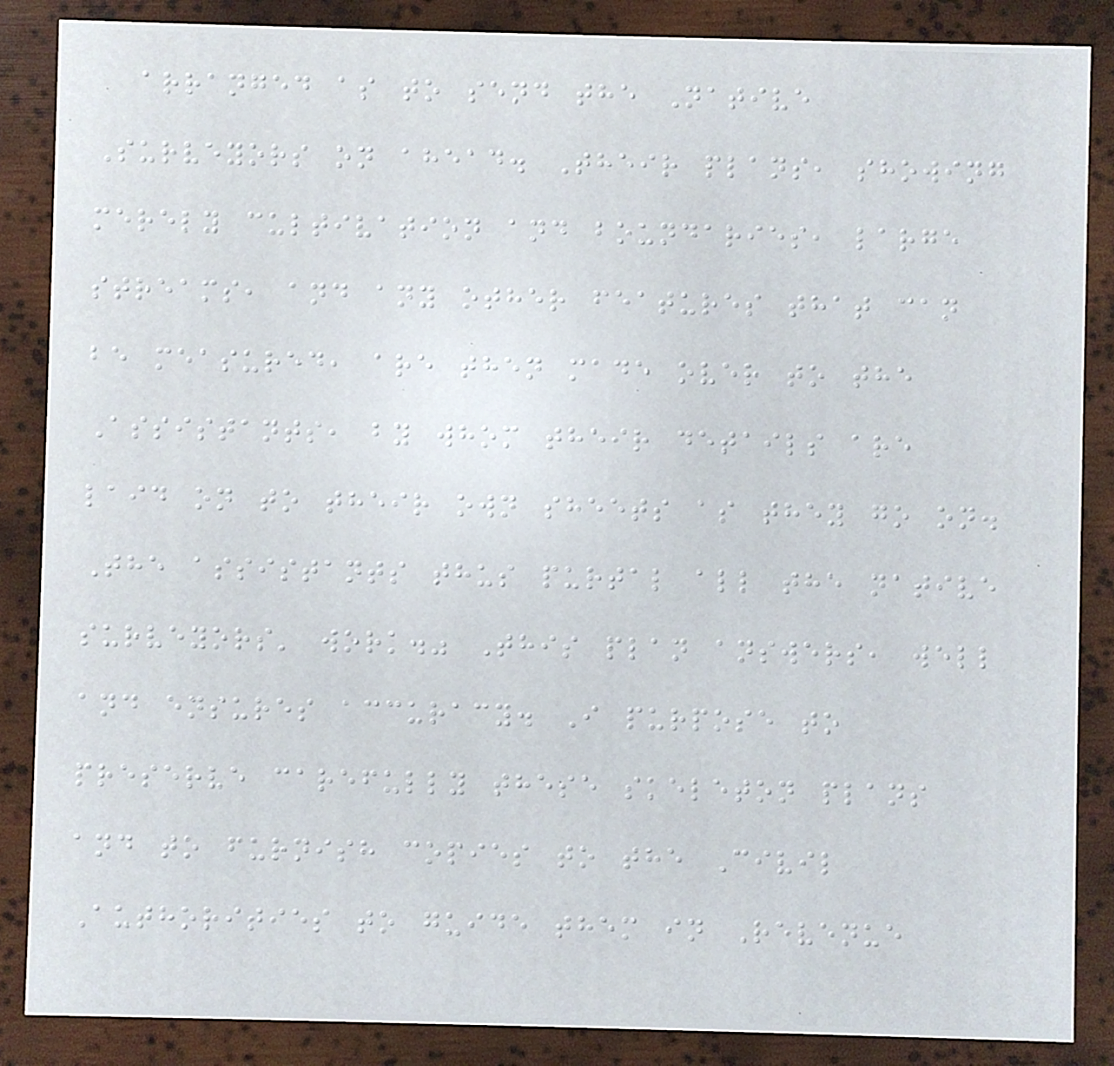arranged as to send the Native
Surveyors on ahead. Their plans, showing
merely cultivation and boundaries, large
streams, and any other features that can
be measured, are then made over to the
Assistants, by whom their details are
laid on to their own sheets as they go on.
The assistants thus purtal all the native
surveyors' work." This plan answers, well
and ensures accuracy. I purpose to
preserve carefully these skeleton plans
and to furnish copies to the Civil
Authorities to guide them in Revenue
